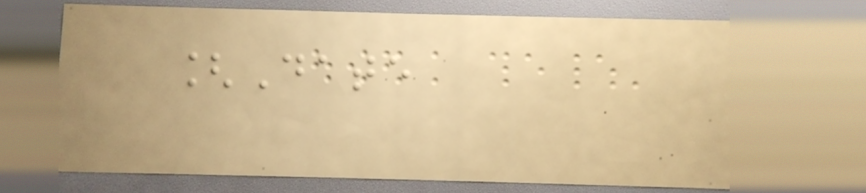[Date
